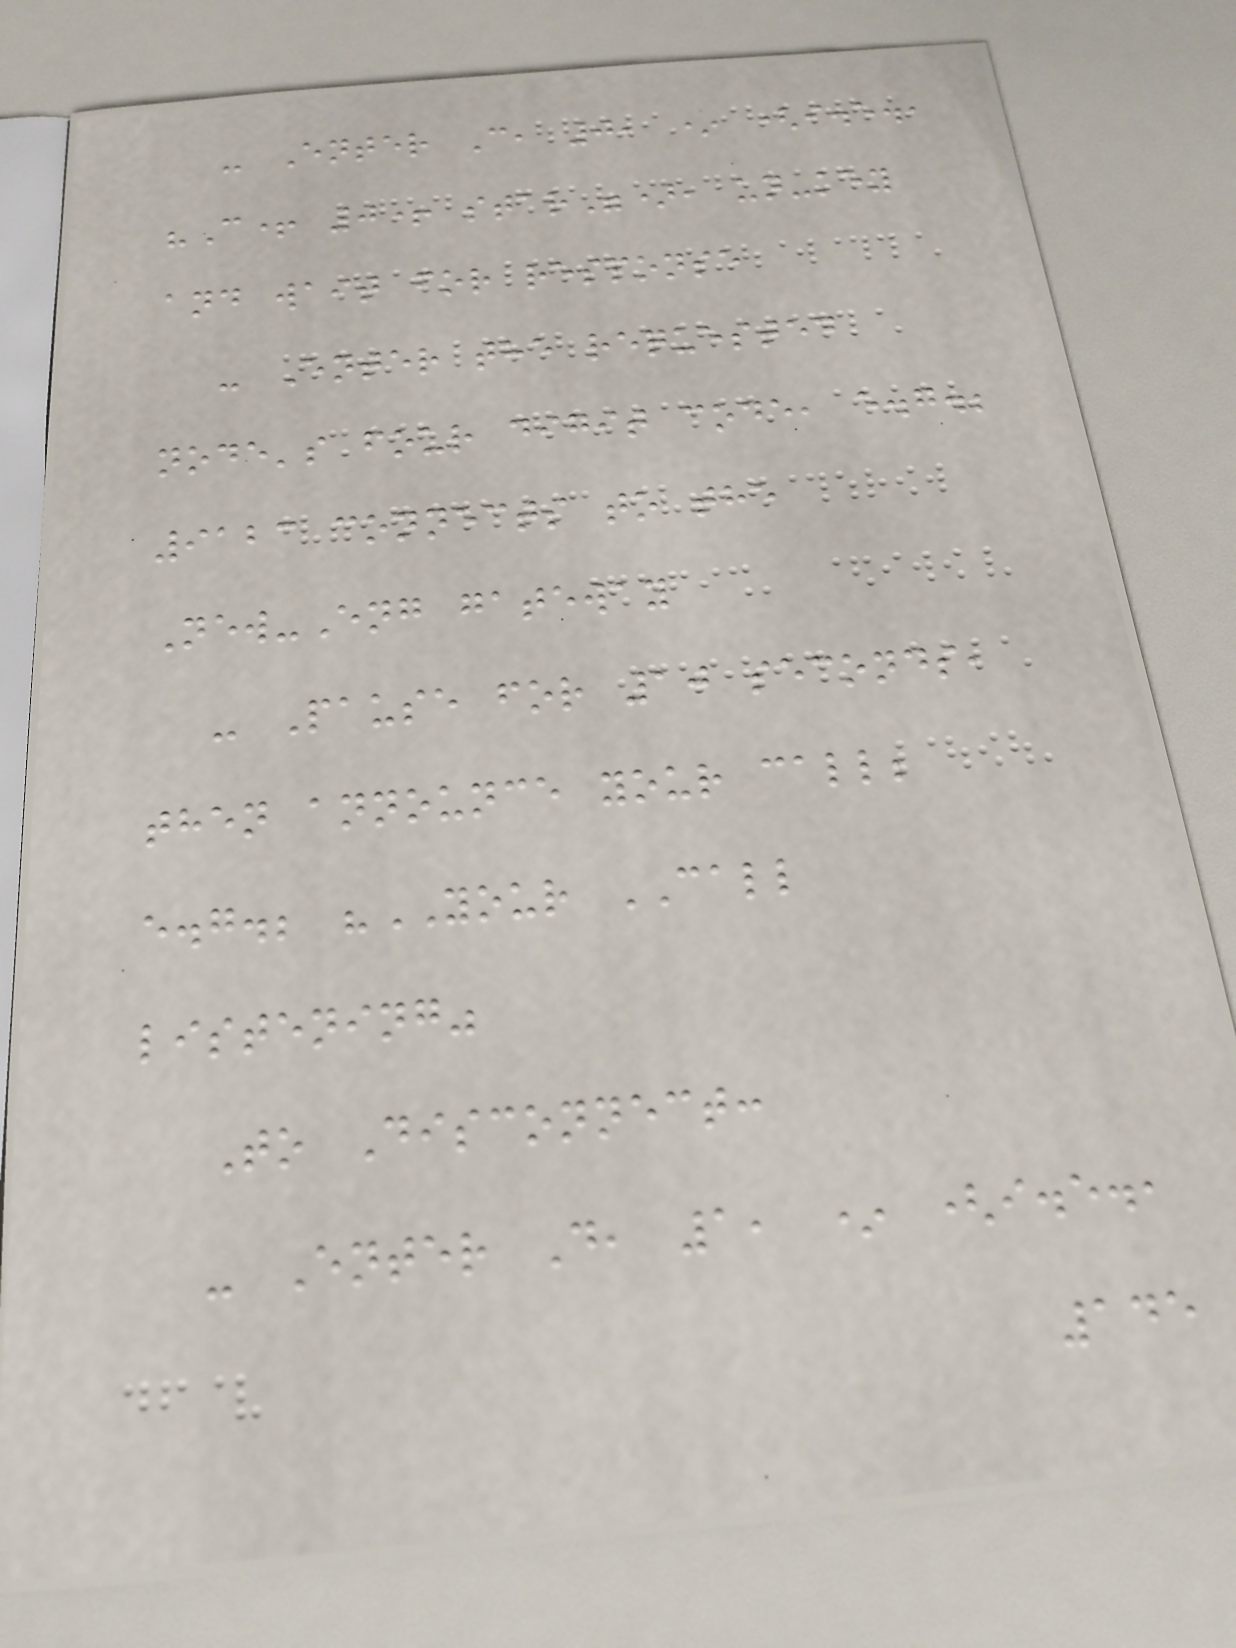- Enter C, 0, * (i.e.,
"C+ 0+ star"), un-key
and wait for response
- Enter the requested
node's four digit code, e.g.;
9123 connects to the
New-Eng gateway
- Pause for 10 seconds,
then announce your call;
e.g.; "YOUR CALL
listening"
To Disconnect:
- Enter D, 1, * (i.e.,
145
